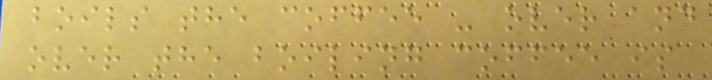boils the coffee - over and
over the boiling coffee is
